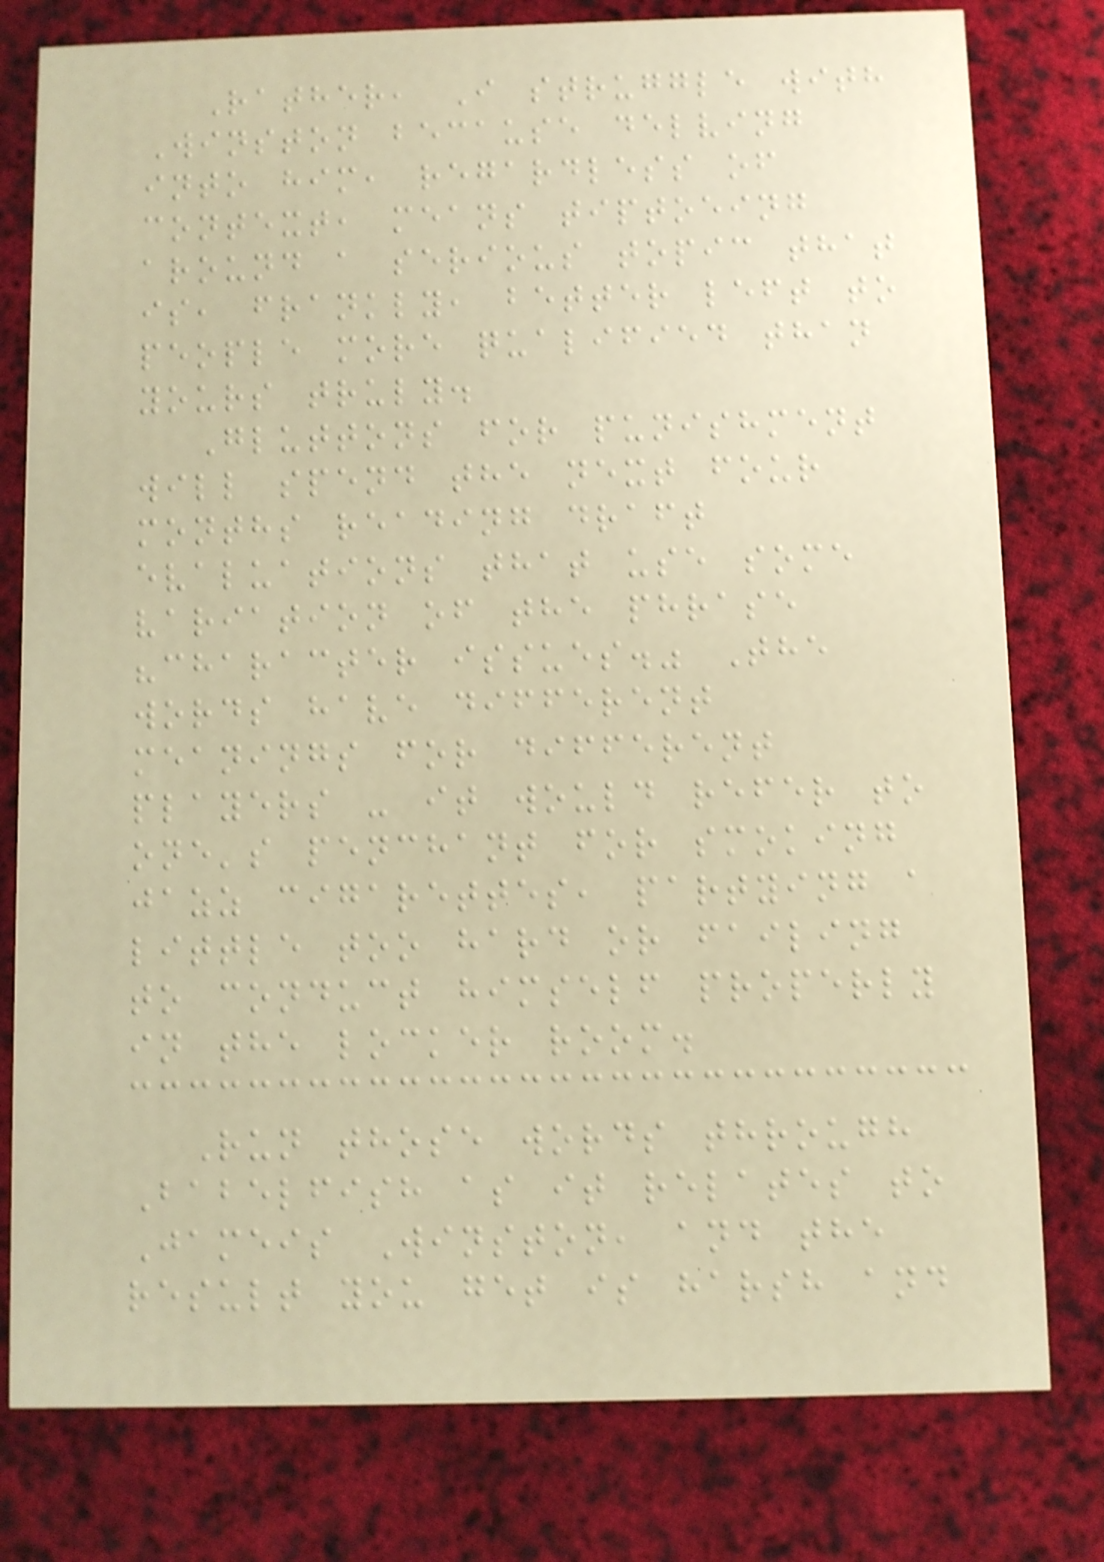Rather, I struggle with
Winston because delving
into him, regardless of
context, means tiptoeing
around a serious topic that
is, frankly, better left to
people more qualified than
yours truly.
Gluttons for punishment
will spend the next four
months reading draft
evaluations that use some
variation of the phrase
"character issues." The
words have different
meanings for different
players - it would refer to
one's penchant for smoking
jazz cigarettes, partying a
little too hard or failing
to conduct himself properly
in the locker room.
Run those words through
Babelfish as it relates to
Jameis Winston, and the
result you get is harsh and
